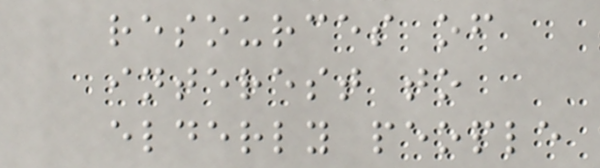resources of
interest to
elderly people
